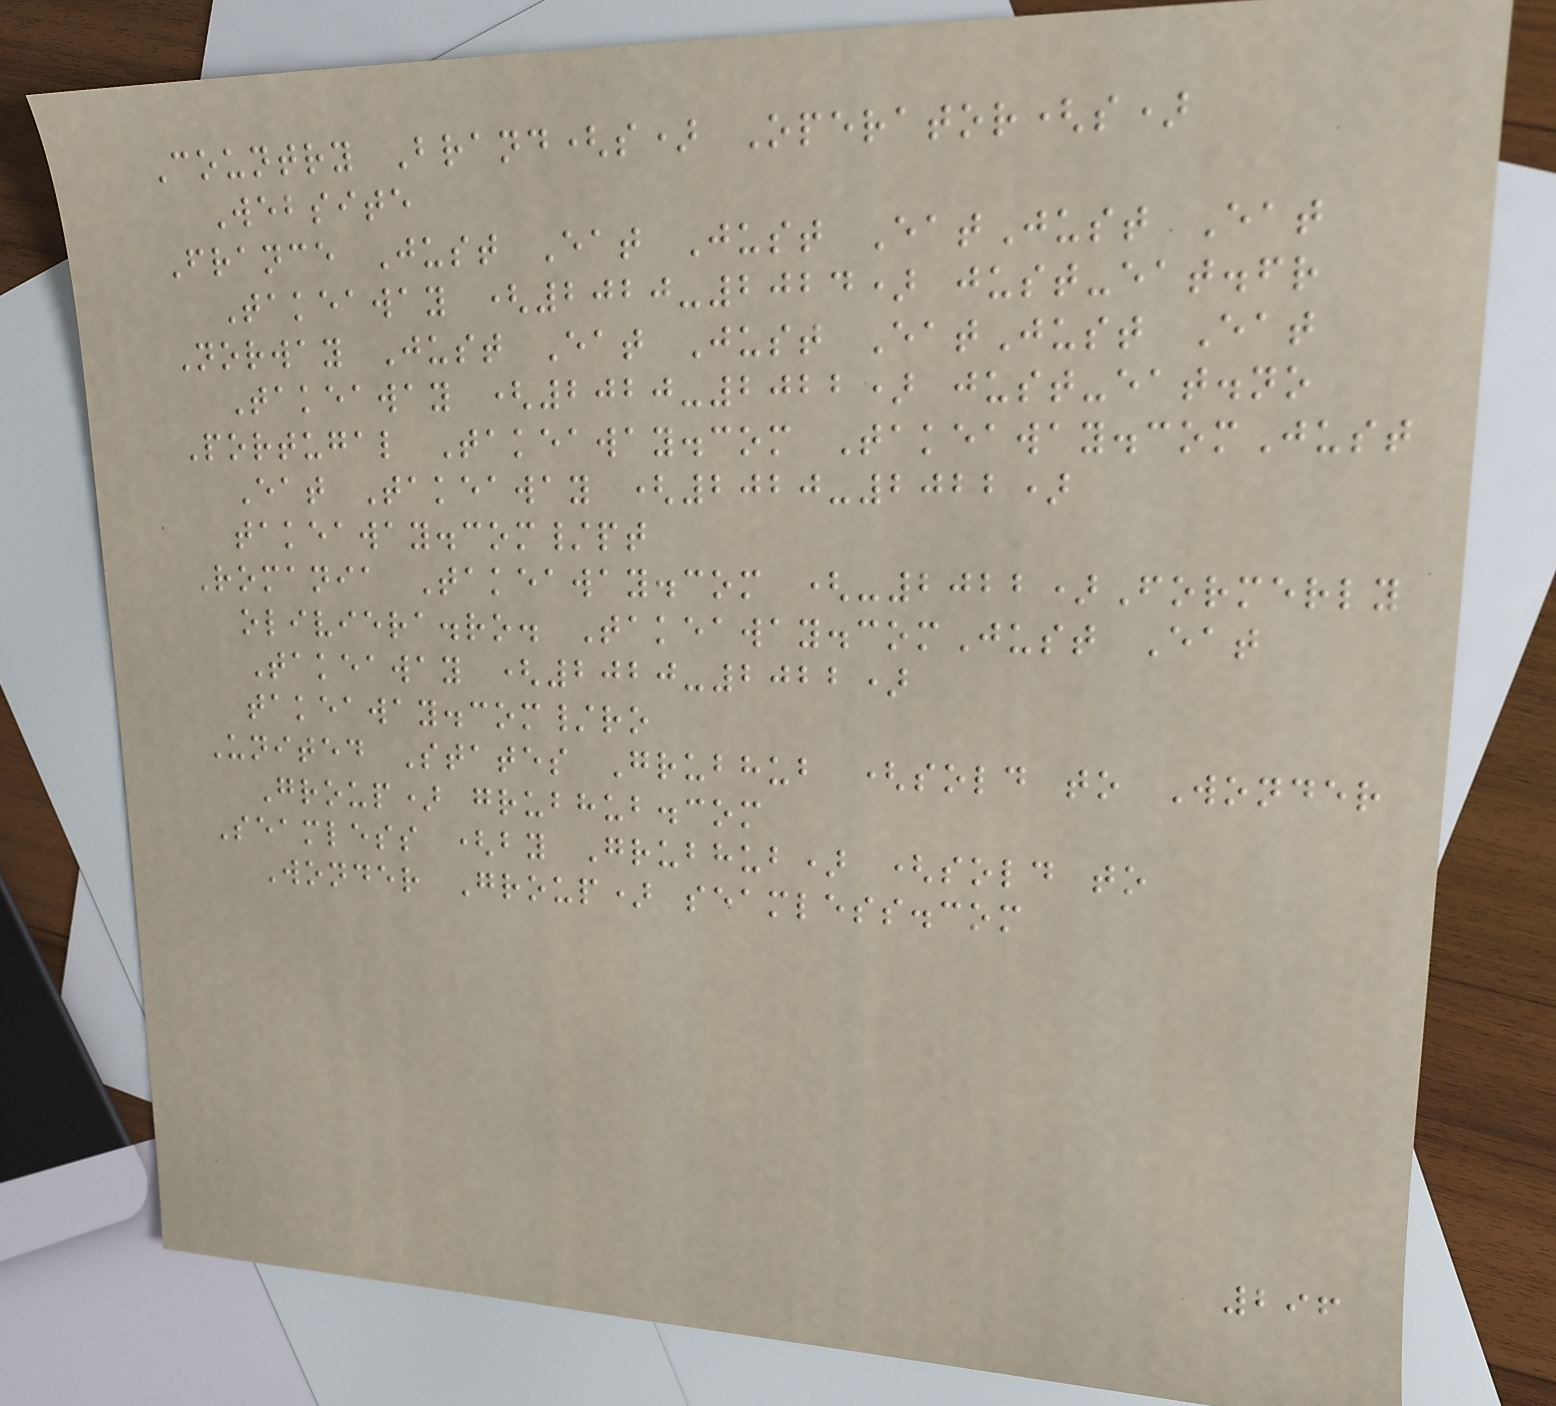Country Brand(s) Operator(s)
Website
France Just Eat Just EatJust Eat
Takeaway (2020-2024) just-eat.fr
Norway Just Eat Just EatJust Eat
Takeaway (2020-2022) just-eat.no
Portugal Takeaway.com Takeaway.comJust
Eat Takeaway (2020-2022)
takeaway.com/pt
Romania Takeaway.com (-2022)Formerly
oliviera.ro. Takeaway.comJust Eat
Takeaway (2020-2022)
takeaway.com/ro
United States Grubhub (sold to Wonder
Group) grubhub.com
Seamless (by Grubhub) (sold to
Wonder Group) seamless.com
296
